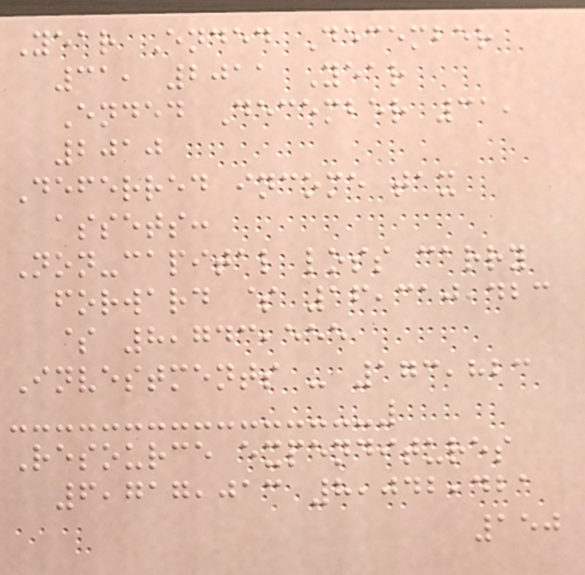Year Ended December
31, 2011 Year
Ended December 31,
2010
Deferred income tax
assets:
Non-capital loss carry
forward $ 16,310,423
$ 8,743,555
Investments - 173,823
Resource expenditures
6,717,013 8,042,421
150
